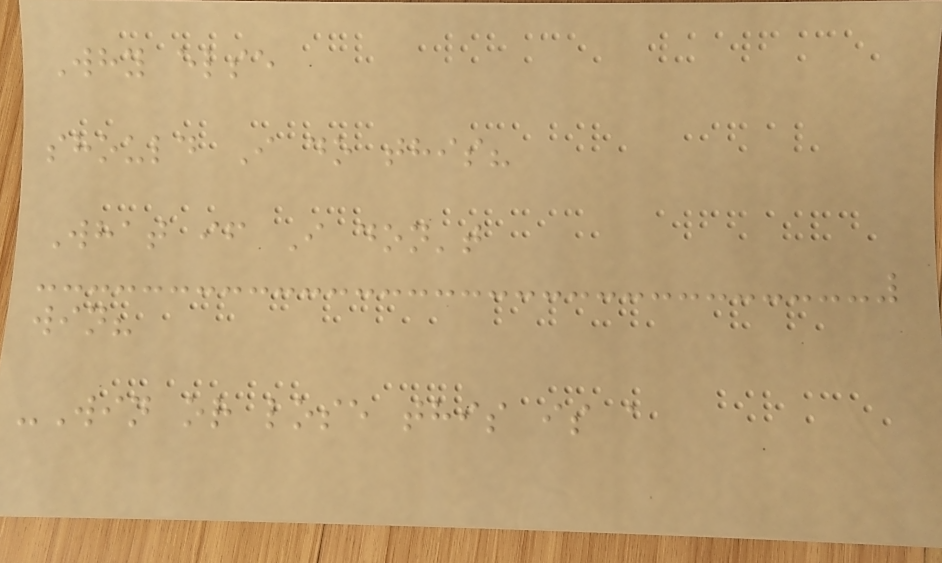Why else
should I do this?
What if I don't
win?
-Win or lose this is a
